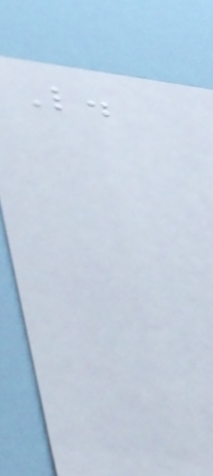L.
